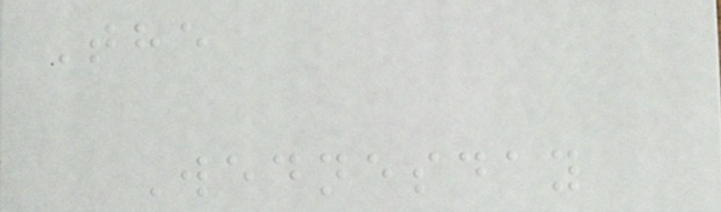The
Wednesday
